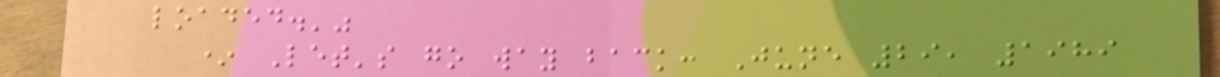loaded.'"
* Let's go way back: June 29, 1989
